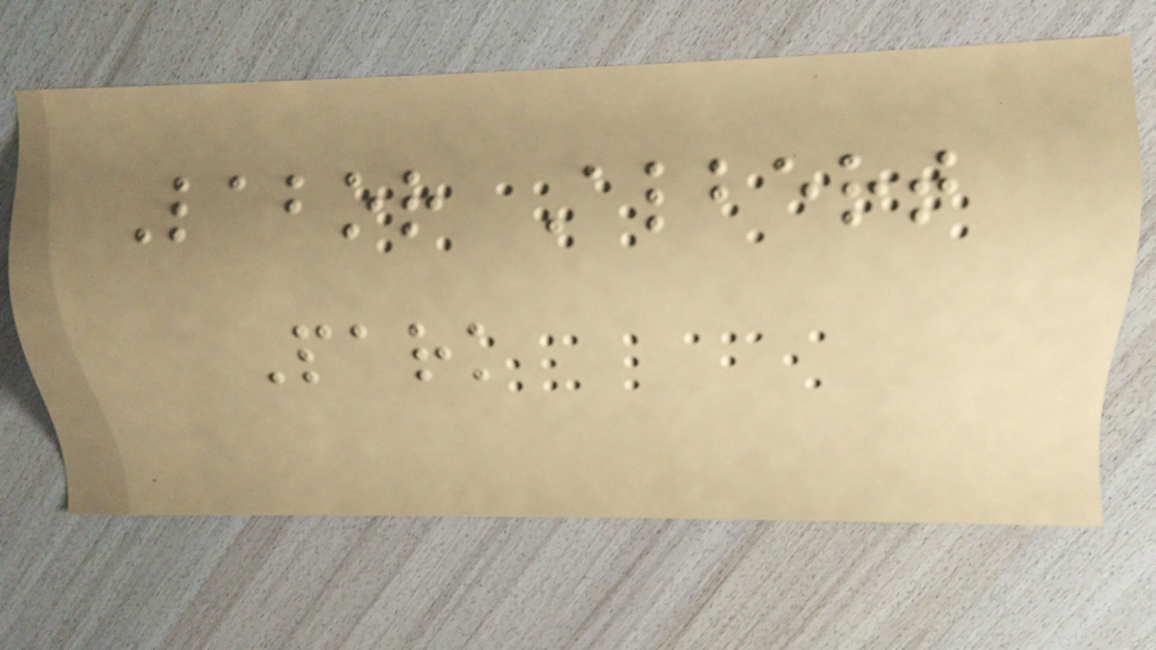Labor Albert
Park
